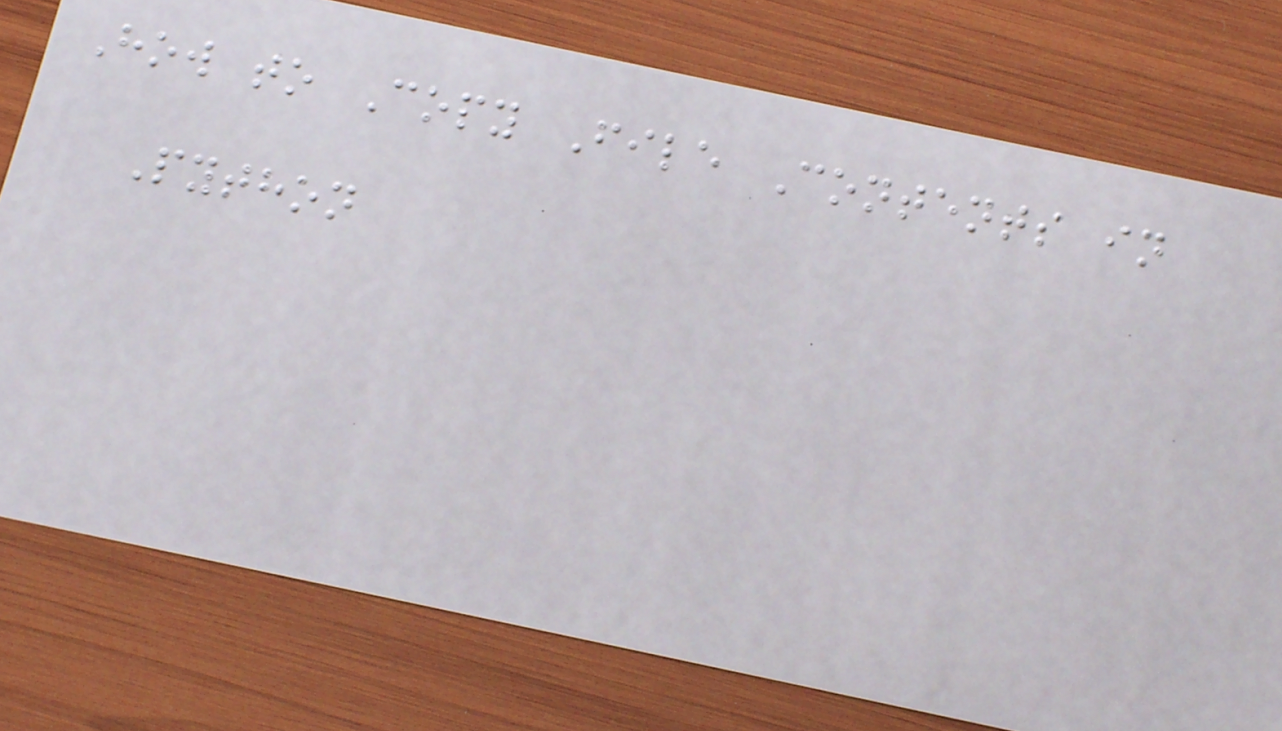How to Copy File Contents in
Python
